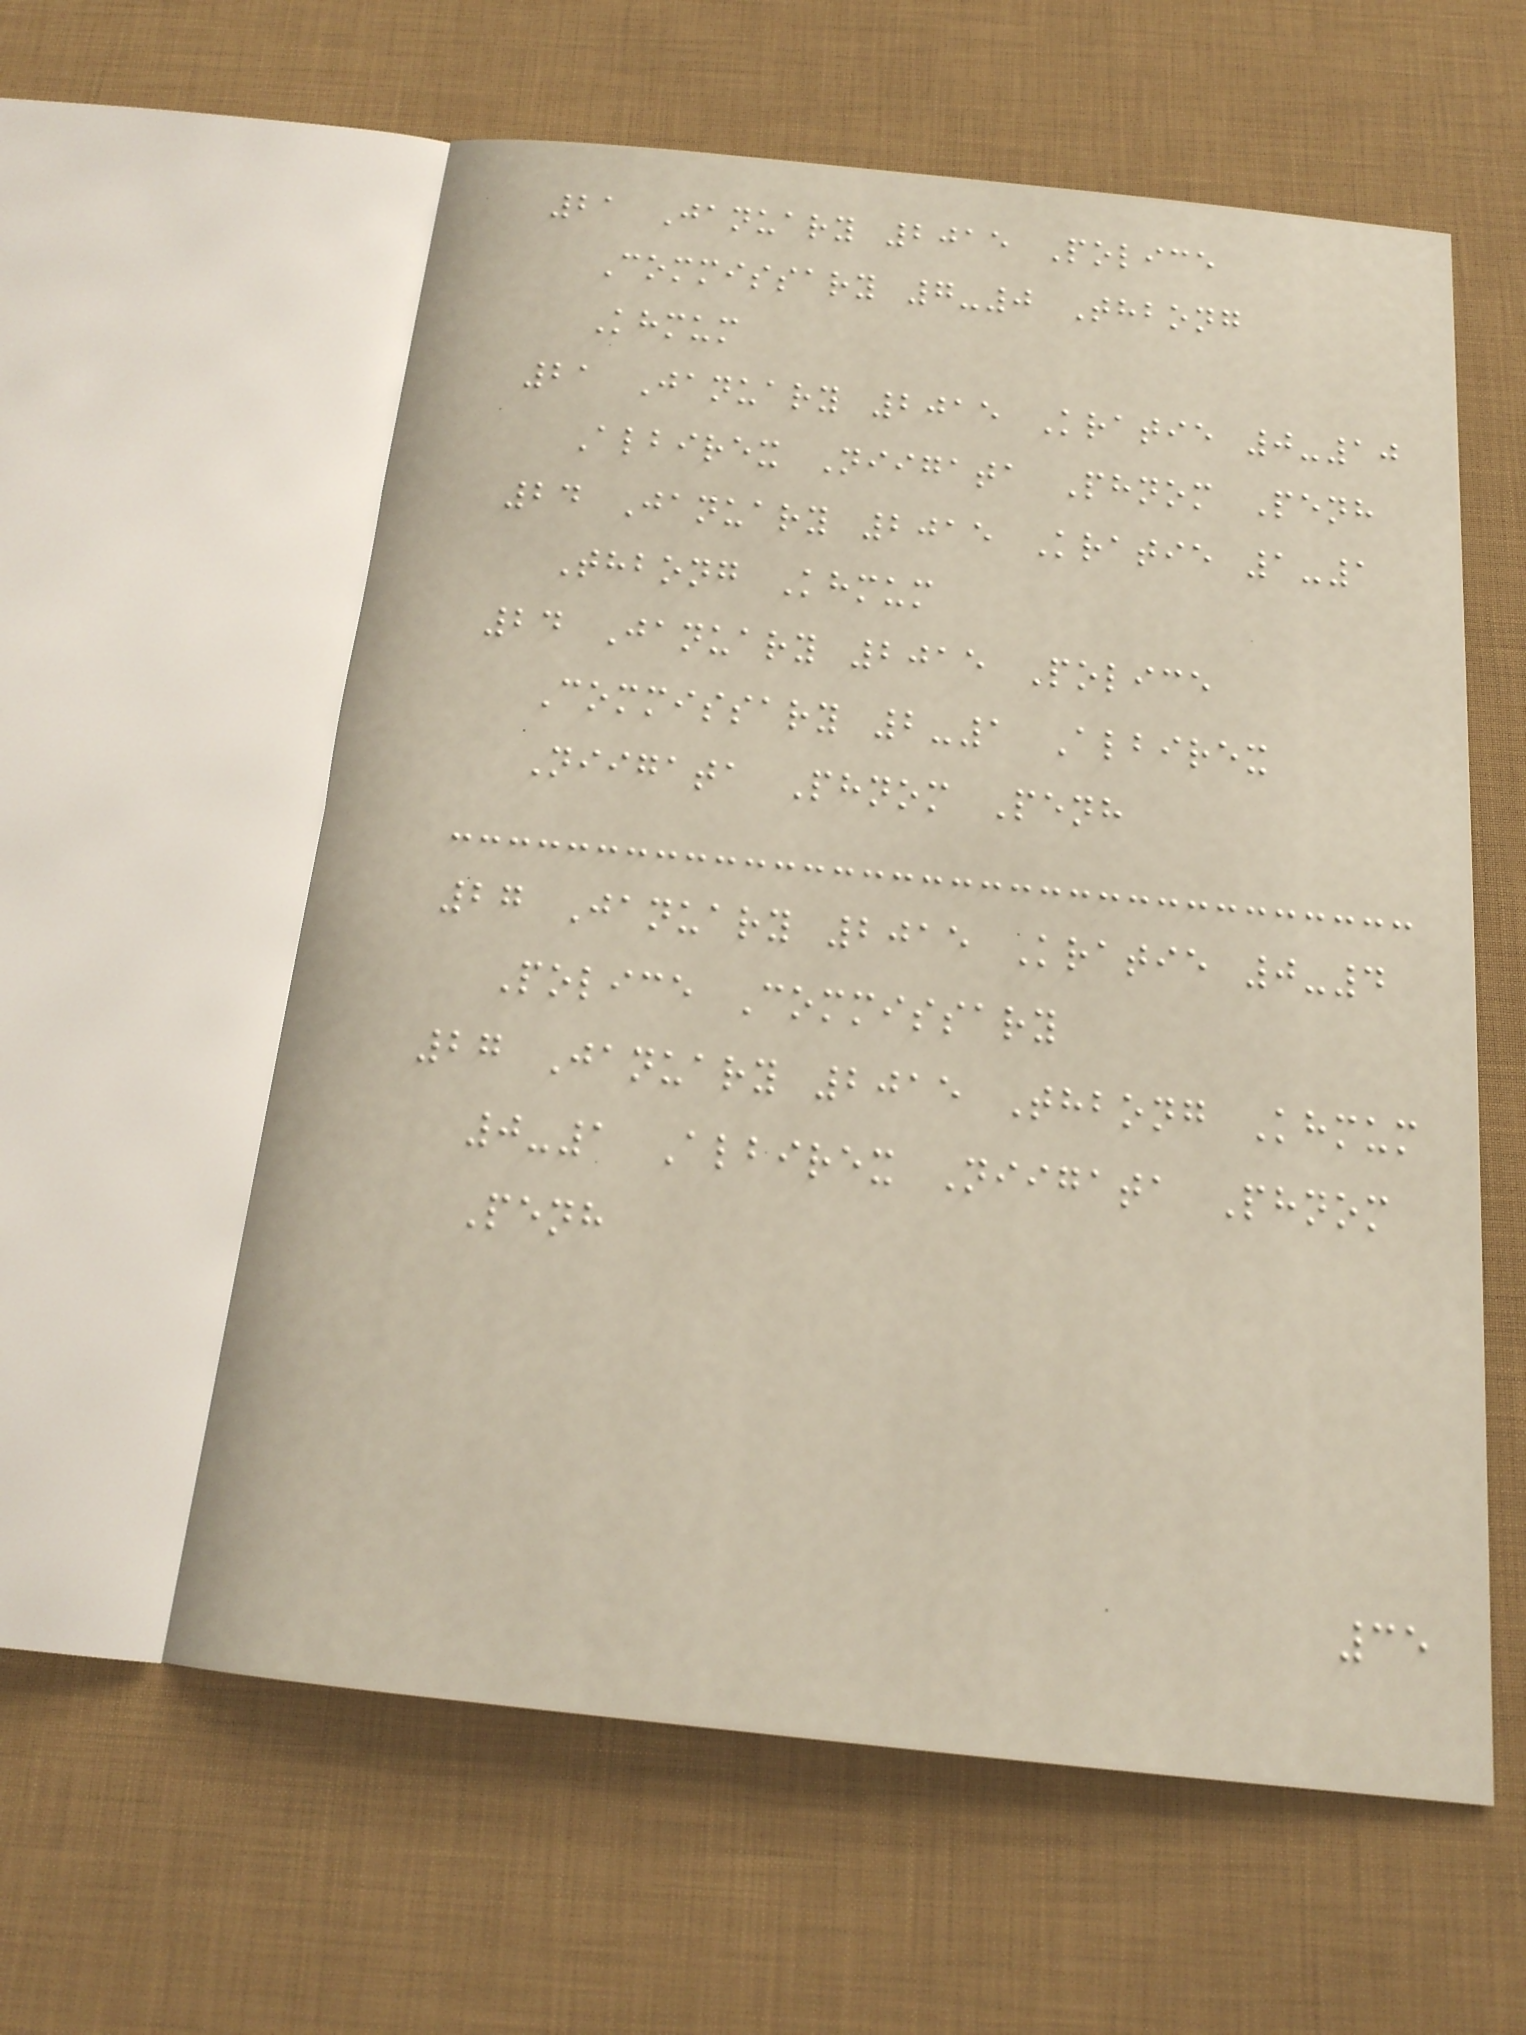21 January 2015 Police
Commissary 7-0 Thbong
Khmum
21 January 2015 Kratie 0-10
Albirex Niigata Phnom Penh
24 January 2015 Kratie 1-1
Thbong Khmum
24 January 2015 Police
Commissary 2-1 Albirex
Niigata Phnom Penh
27 January 2015 Kratie 0-4
Police Commissary
27 January 2015 Thbong Khmum
0-1 Albirex Niigata Phnom
Penh
35
